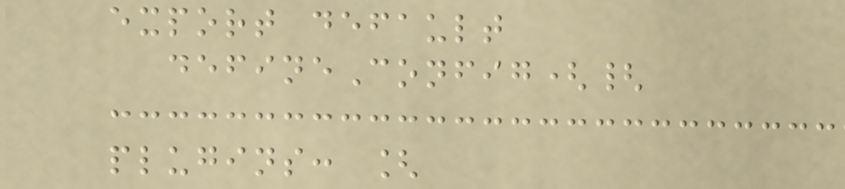export default
defineConfig({
plugins: [
